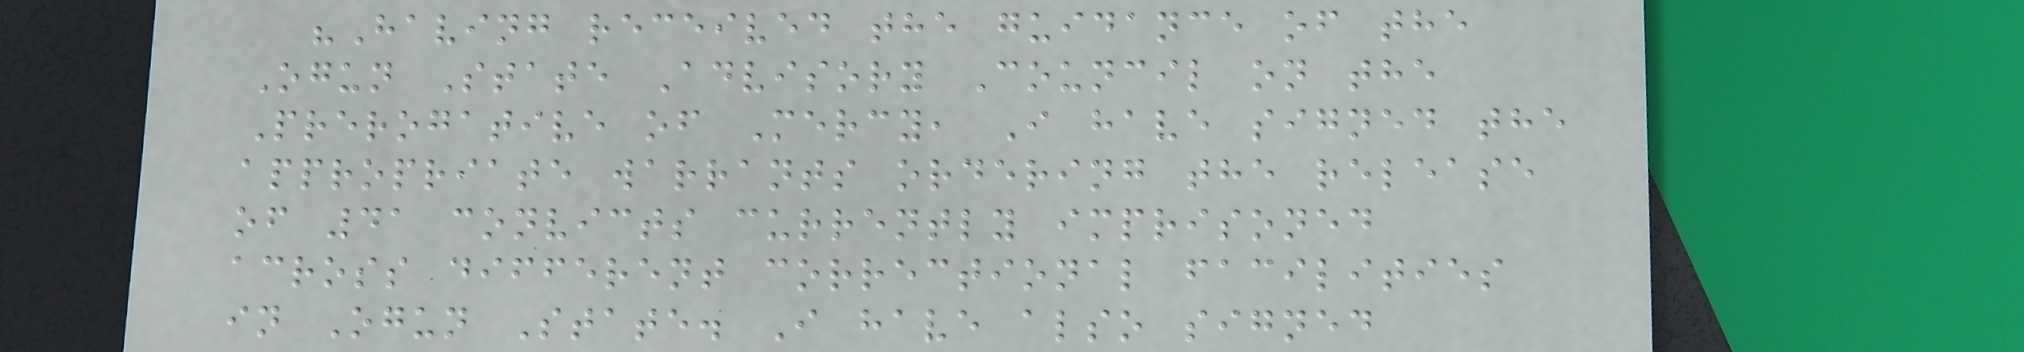"Having received the guidance of the
Ogun State Advisory Council on the
Prerogative of Mercy, I have signed the
appropriate warrants ordering the release
of 41 convicts currently imprisoned
across different correctional facilities
in Ogun State. I have also signed
